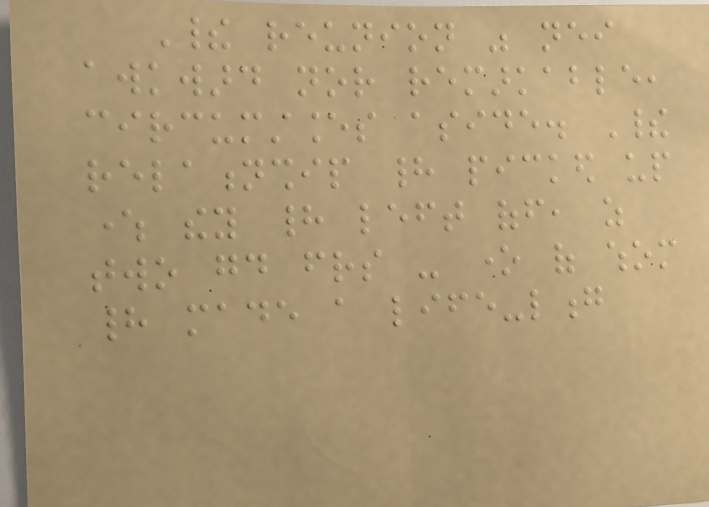Their reunion was neither
awkward nor remarkable,
circumstances aside. Their
relationship had picked up
where they had left off, as
two good friends - one of whom
had made a life-long
